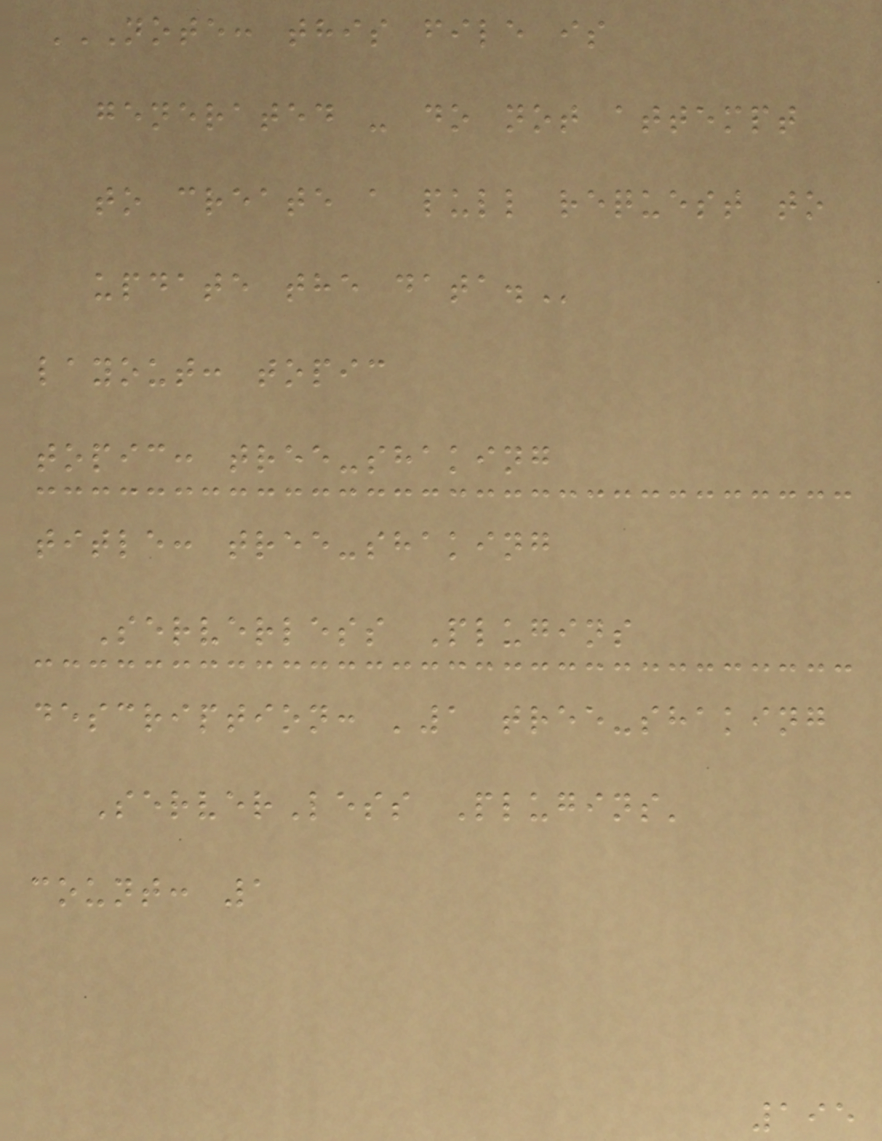NOTE: THIS FILE IS
GENERATED - DO NOT ATTEMPT
TO CREATE A PULL REQUEST TO
UPDATE THE DATA.
layout: topic
topic: tree-shaking
title: tree-shaking
Serverless Plugins
description: '1 tree-shaking
ServerLess Plugins'
count: 1
195
